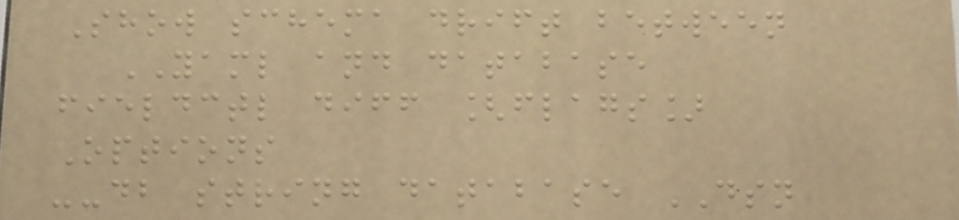Show schema drift between
YAML and database
fieldctl diff [flags]
Options
--db string database DSN
